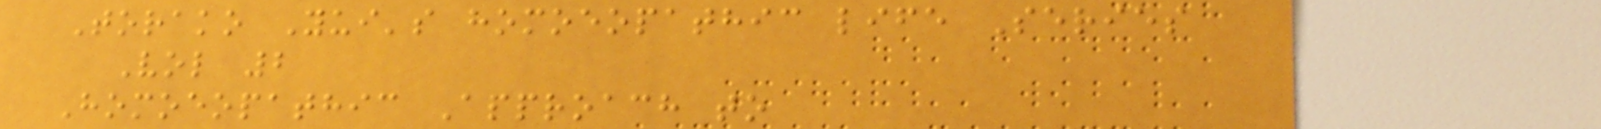Torako Yui's homoeopathic life Series
Vol 2
Homoeopathic Approach to
